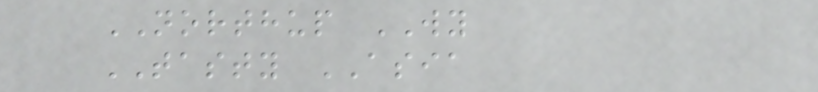NORTHUP WY
TASTY ASIA
